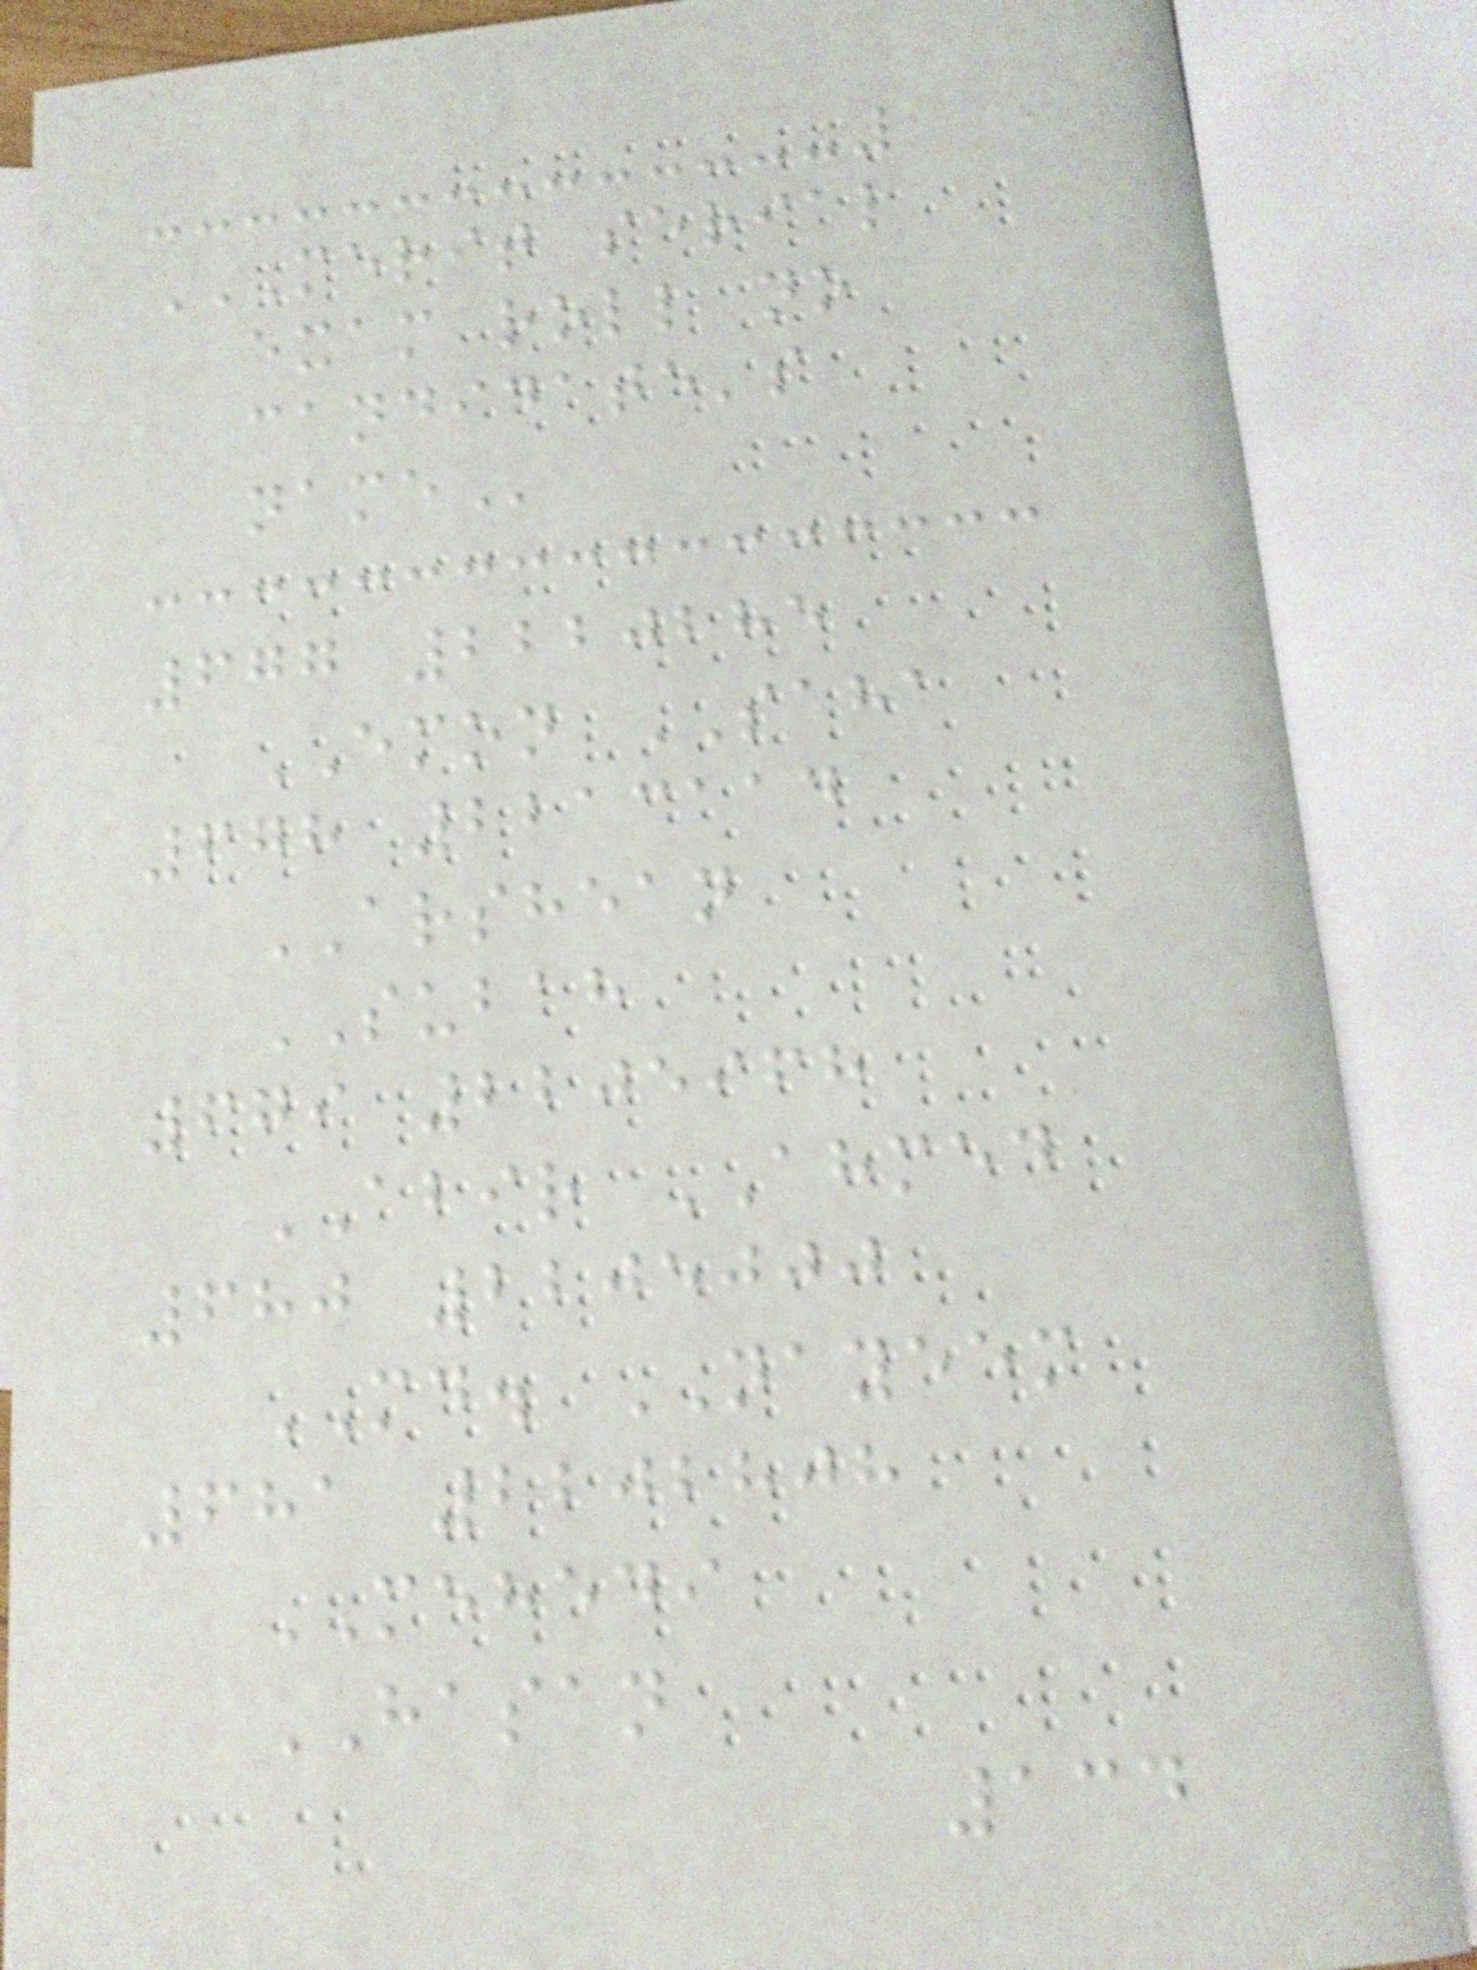MERIT SERIAL
EXAM ROLL NO
CANDIDATE'S
NAME
677 2220285
EMON SAHA
678 2213114
ARSHEAN
SUBAH
679 2205968
ABIR AHMED
680 2205000
MD. NAYEEM
681 2202808
MEHEDI
HASAN
134
